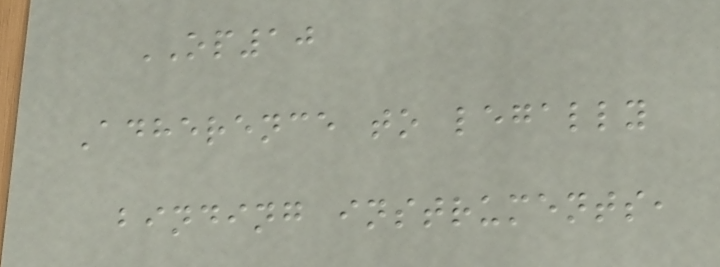OP10
Adherence to legally
binding instruments,
